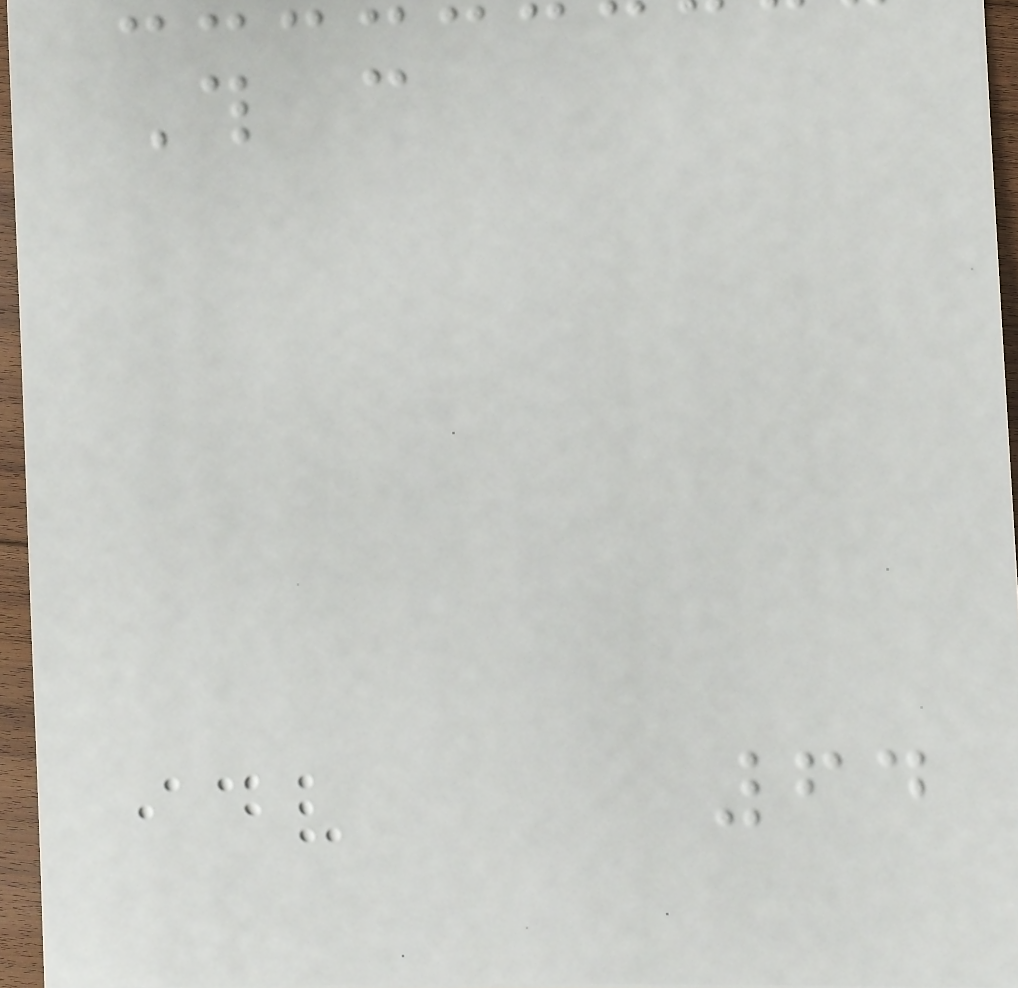This can
64
